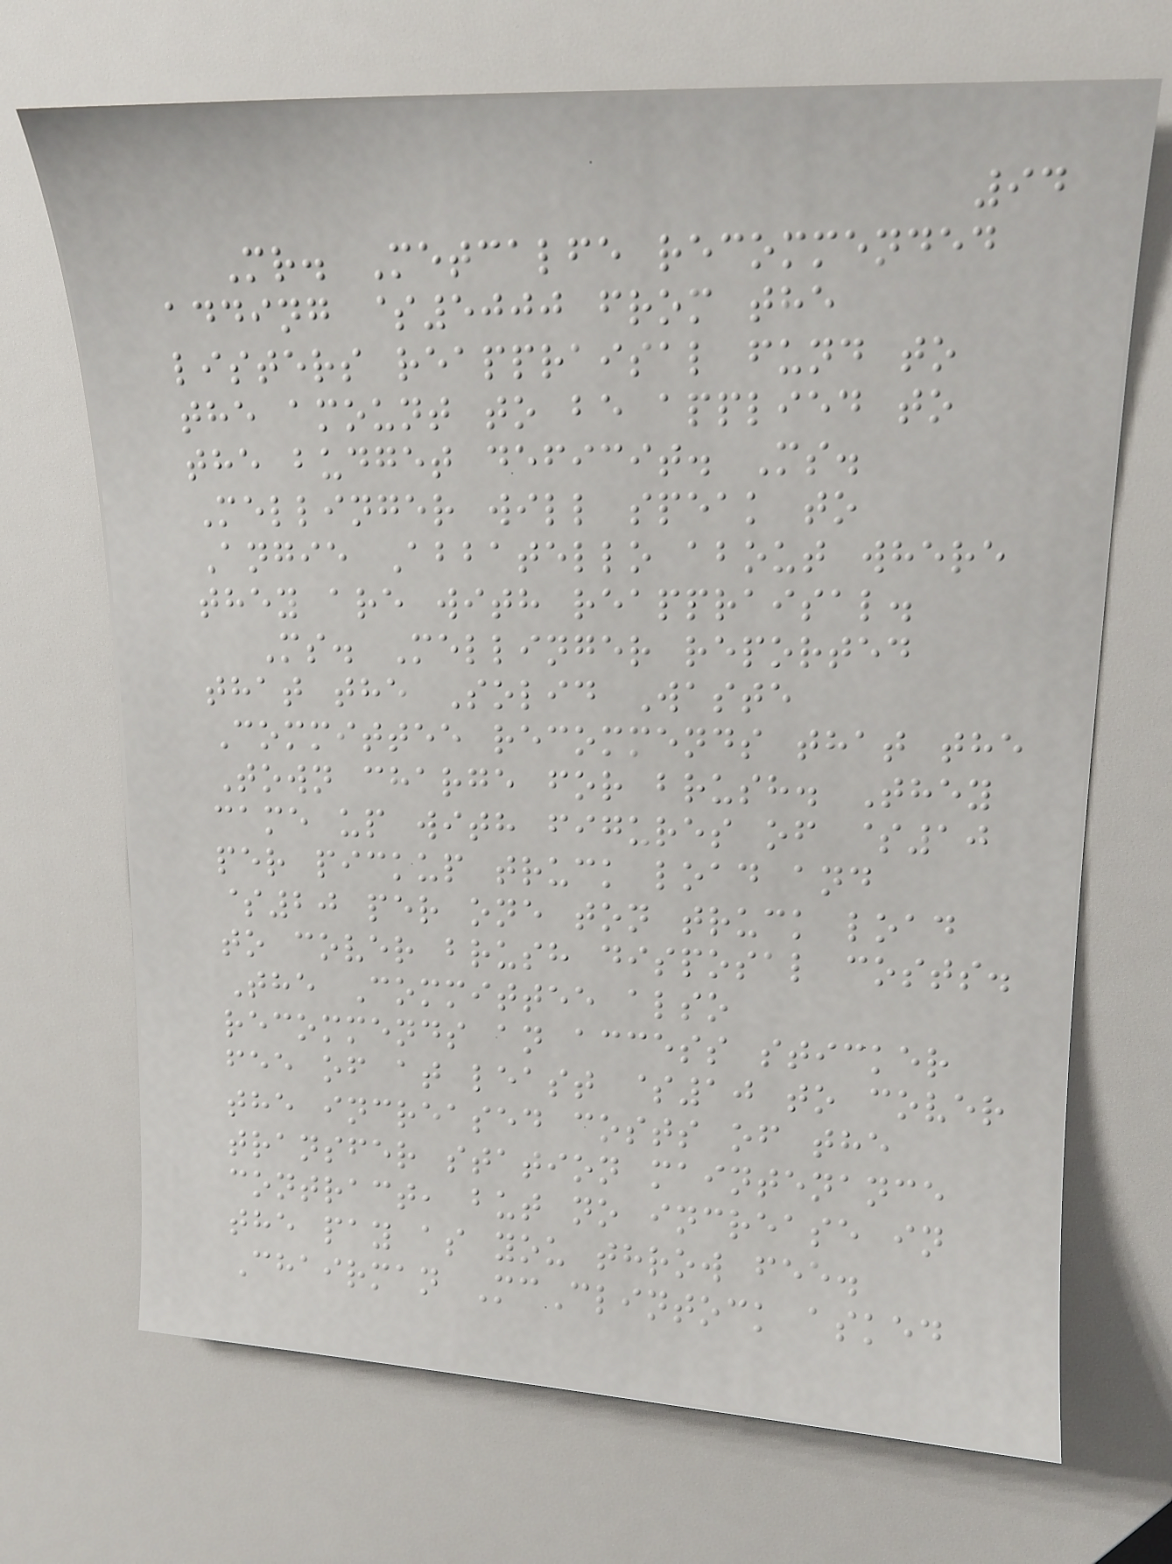94
Mr. Metcalfe recommended
adding $5000 from the
listers reappraisal fund to
the amount to be applied to
the budget deficit. Ms.
Mellinger will speak to
Angie Abbatello about where
they are with reappraisal.
Ms. Mellinger reported
that the Solid Waste
Committee recommends that the
Town charge for brush. They
came up with figures of $10
per pickup truck load and
$20 per one ton truck load
to cover brush disposal costs.
The Committee also
recommends an access sticker
fee of at least $10 to cover
the increased costs of the
transfer station maintenance
contract, but no increase in
the pay as you throw fee.
Chairman McClintock asked
